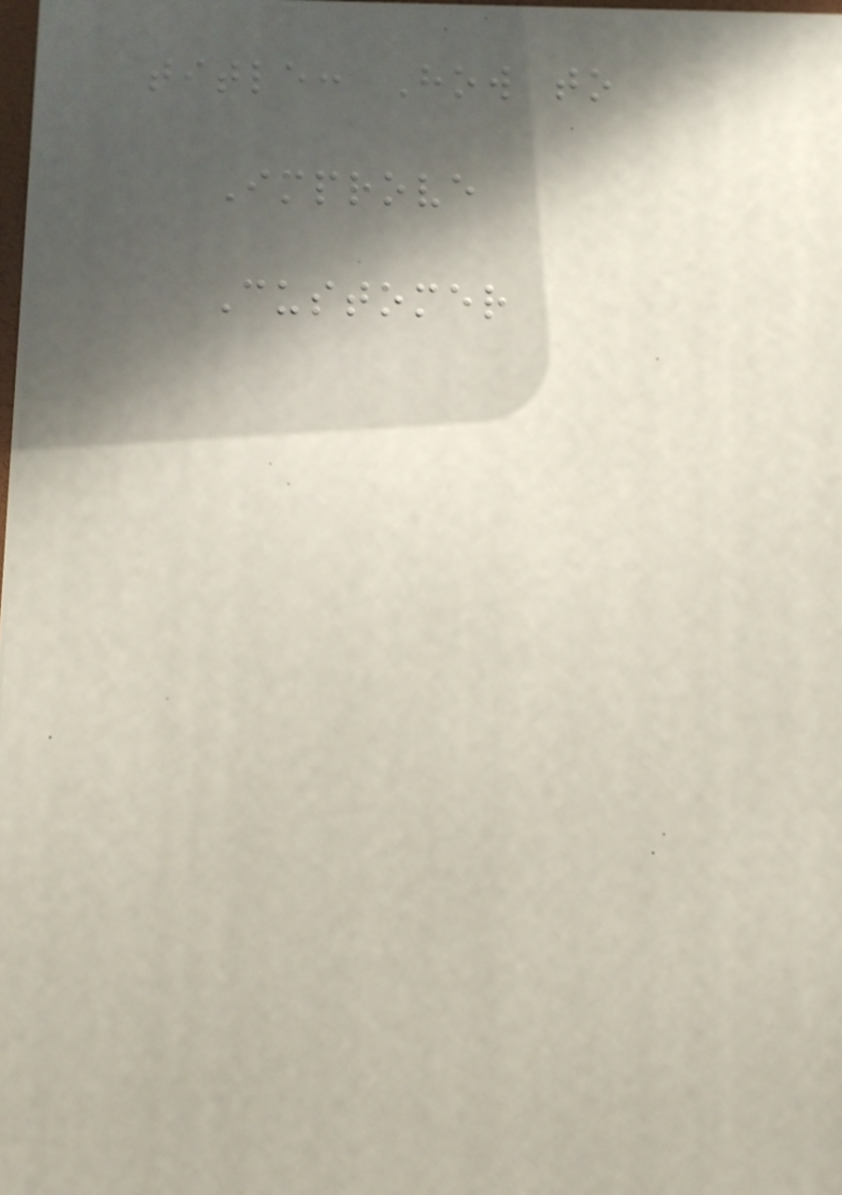title: How to
Improve
Customer
